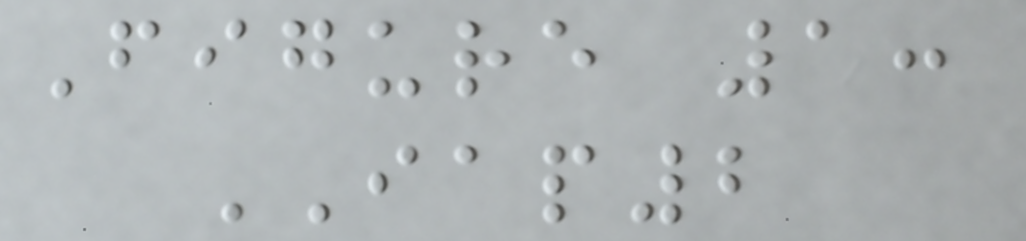Figure 1:
IAP2
